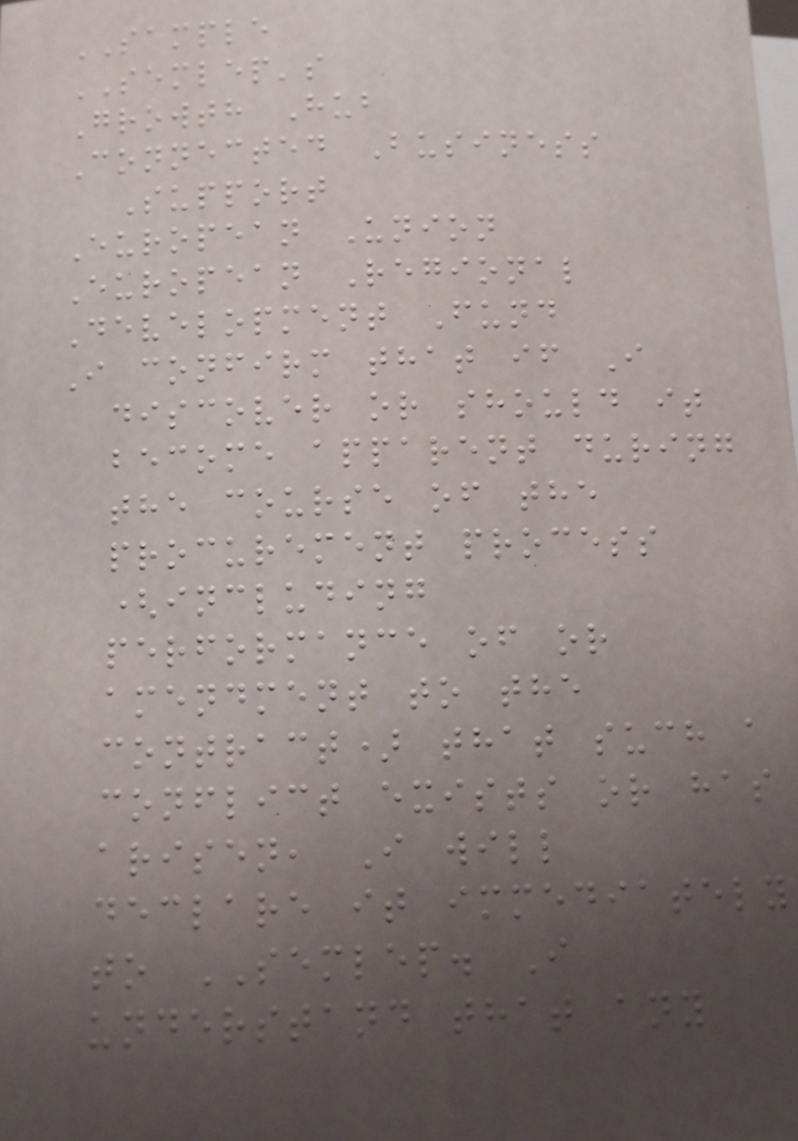SAMPLE
SEMLEP's
Growth Hub
Connected Business
Support
European Union
European Regional
Development Fund
I confirm that if I
discover or should it
become apparent during
the course of the
procurement process
(including
performance of or
amendment to the
contract) that such a
conflict exists or has
arisen, I will
declare it immediately
to SEMLEP. I
understand that any
